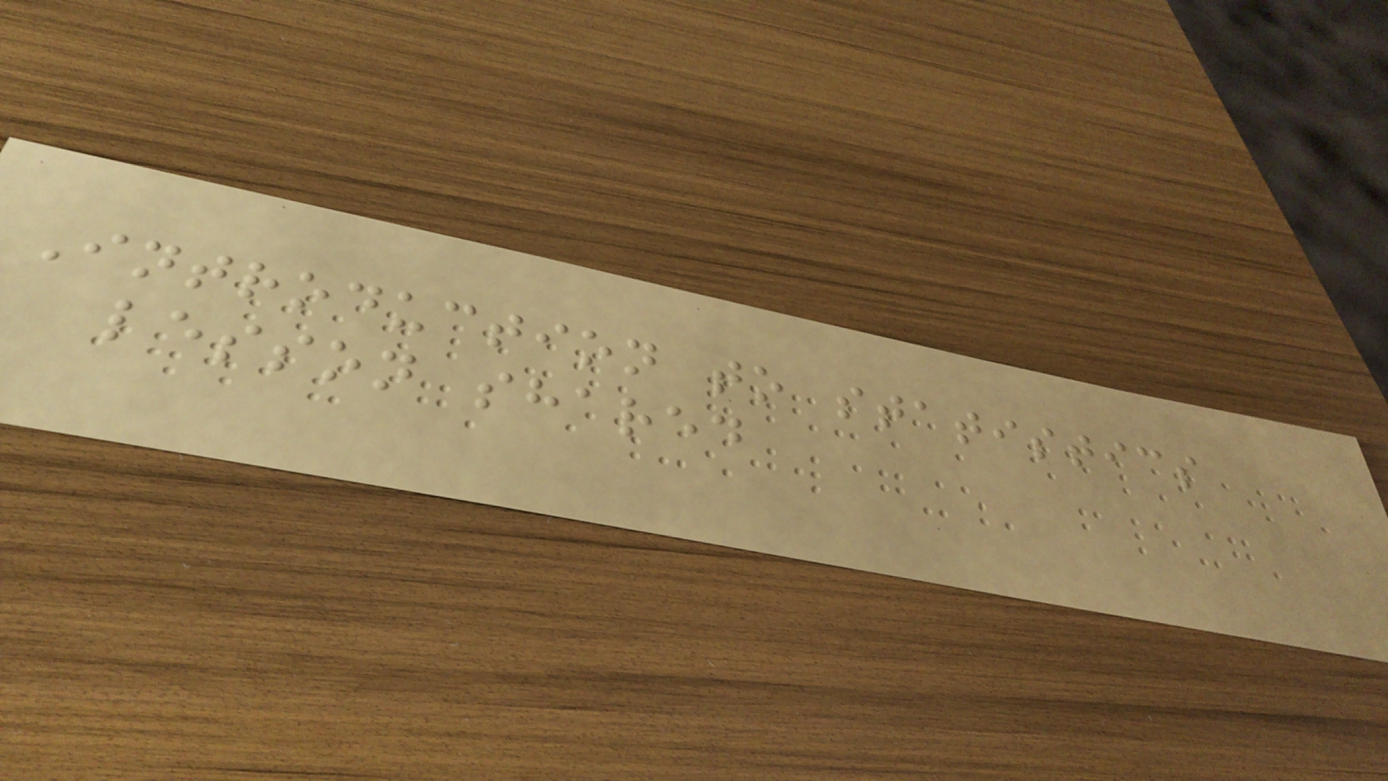Introduction to statistics
lesson shared
